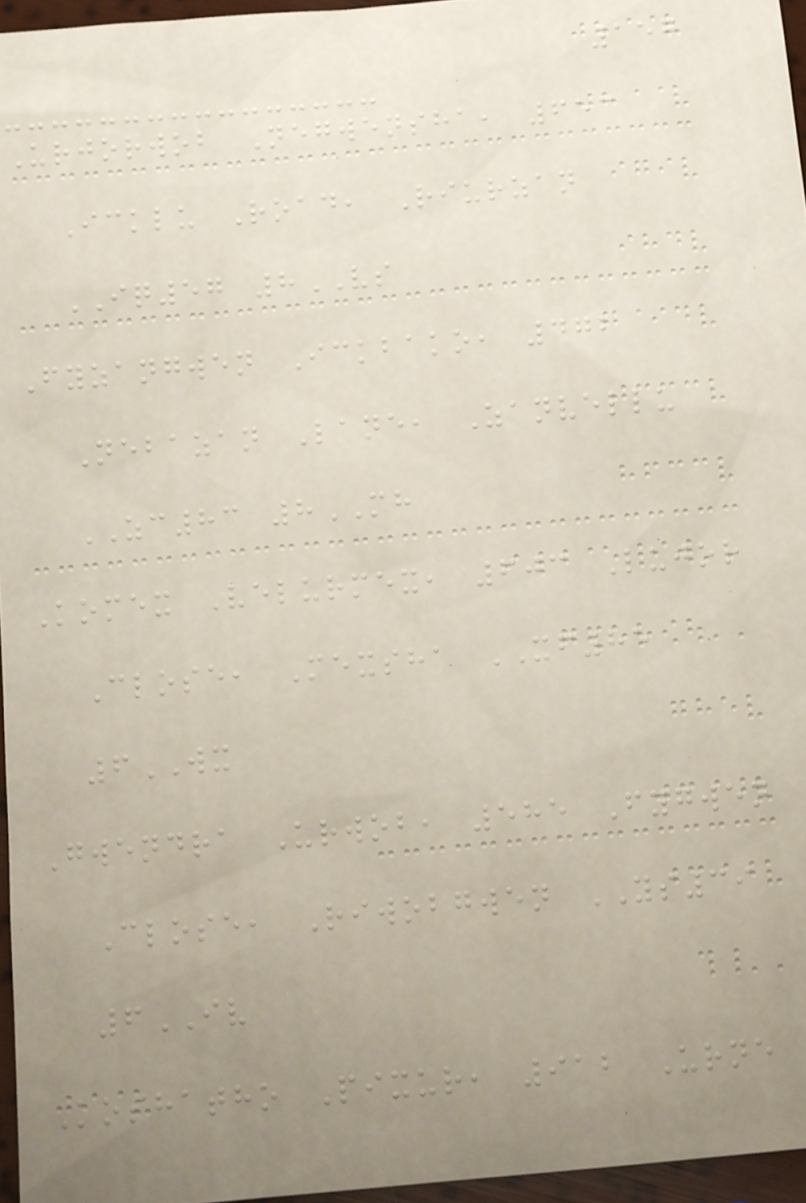157
Urjorwob Negwensha, 653
Icklu Road, Riurzan
IQ57 8VS
Fyzangwen Ickbako, 472
Nebazan Lane, Zanvellu
ZC83 8MH
Komex Velurmex, 603 Lujor
Close, Mexsha XF85
6WX
Gwendra Urwob, 585 Fygwen
Close, Riwobgwen YS39
6IV
Koshatho Pixur, 912 Urne
